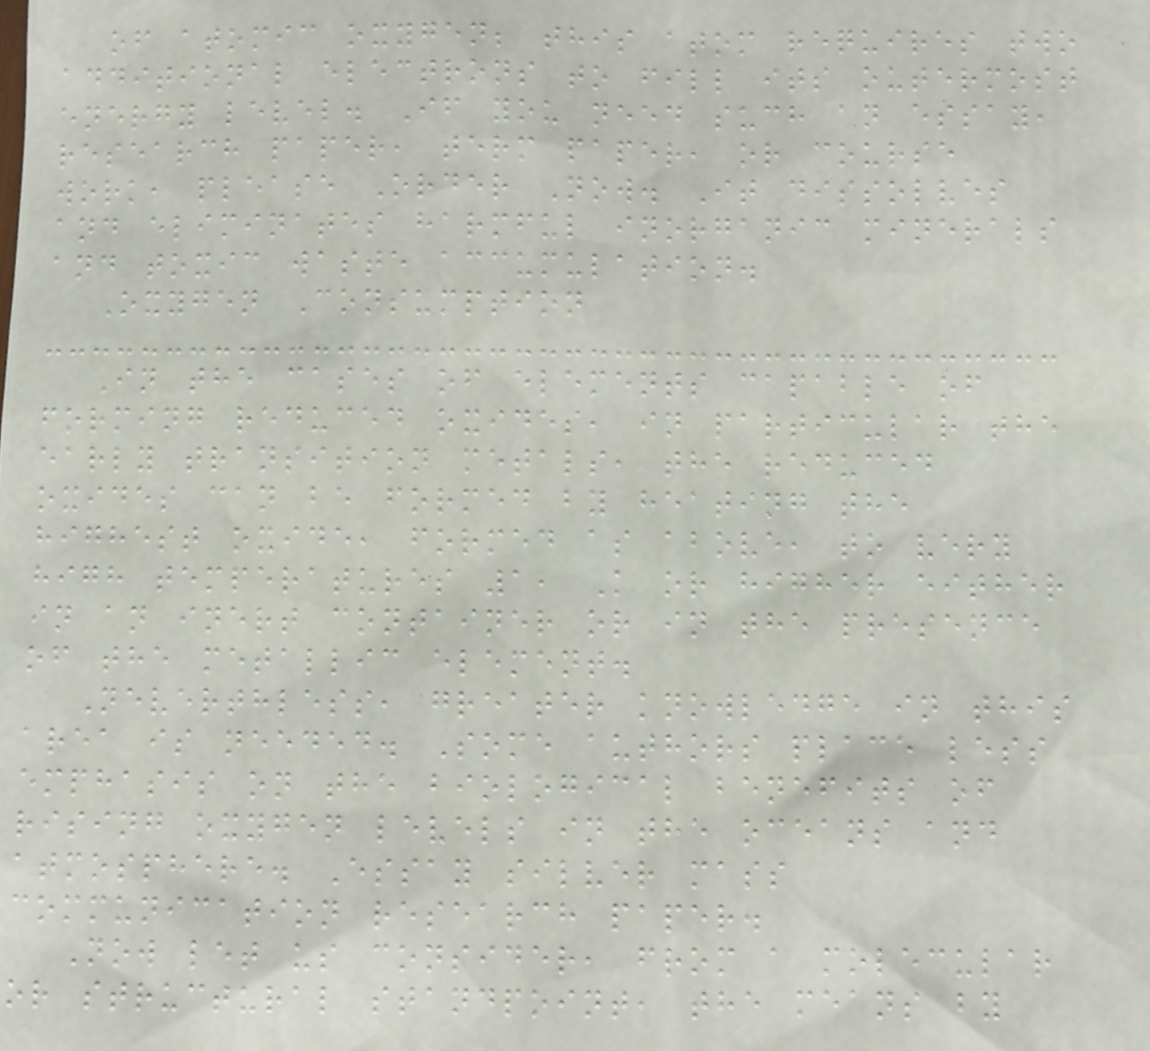of atomic oxygen; this atom requires two
additional electrons to fill its outermost
energy level. If you need such an essay,
research paper, term paper, or course
work, please Order Now. It dissolves
and eliminates harmful inorganic minerals
and toxic waste accumulation.
Oxygen Consumption
In the cases of elements capable of
forming reduced oxides, in particular the
early transition metals, the reduced
oxides can be formed by heating the
highest oxide, formed as above, to very
high temperatures 1, K or higher either
in an inert container or in the presence
of the metallic element.
Neverthless, greater knowledge in this
area is needed. Some authors place less
emphasis on the biological benefits of
rising oxygen levels in the oceans and
atmosphere. Essay silver mass
communication research paper.
Now let us consider, from a molecular
or structural standpoint, the means by
